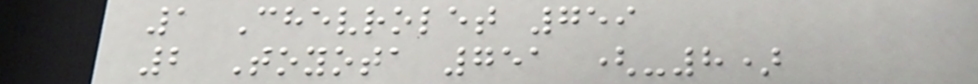1 Chevrolet 759
2 Toyota 751 (-8)
